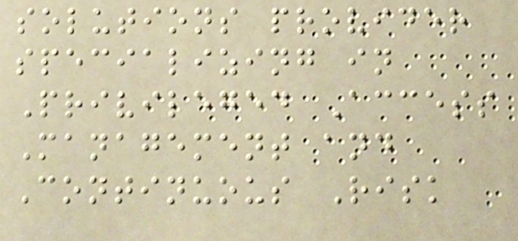solutions provider
specializing in
Privileged Access
Management and
Continuous Risk
